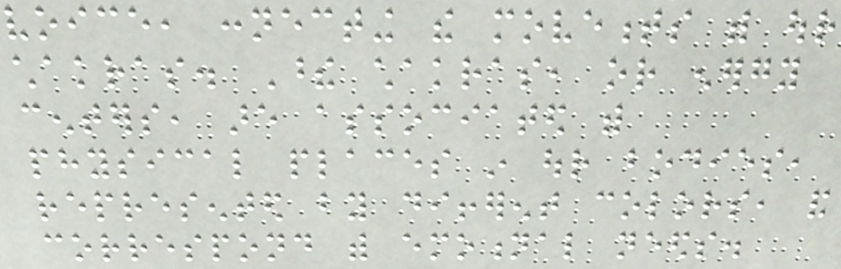voice, connecting the movements with our
chakras. These chakras, or energy
centers, are associated with
physical places in our bodies,
represented by different colors, and
correspond with emotional needs.
